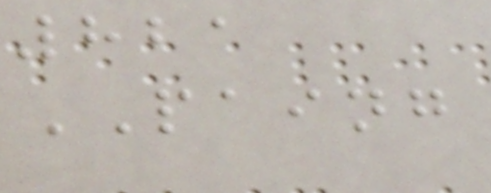821
PAING
